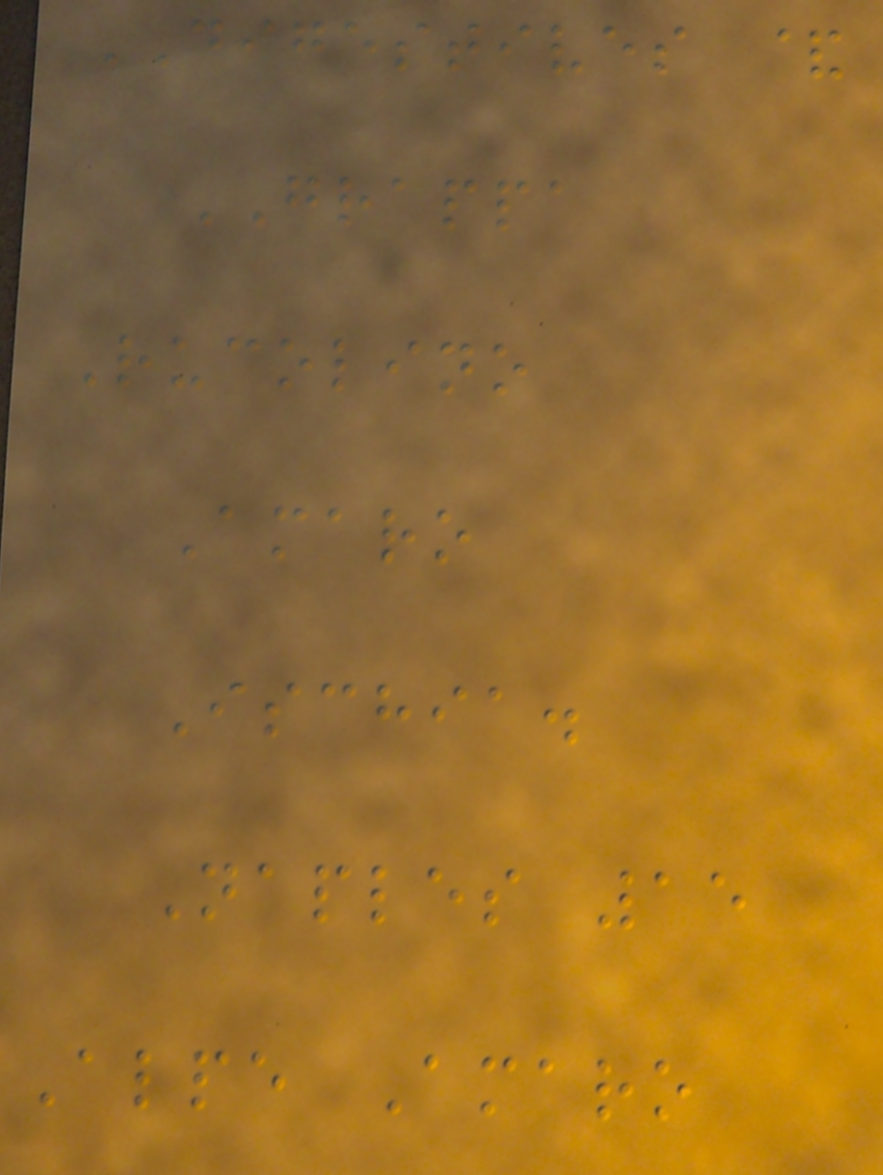DIGESTIVES &
GRAPPA
Rucolino
Amaro
Ischia.
Naples 15
Alpe Amaro
